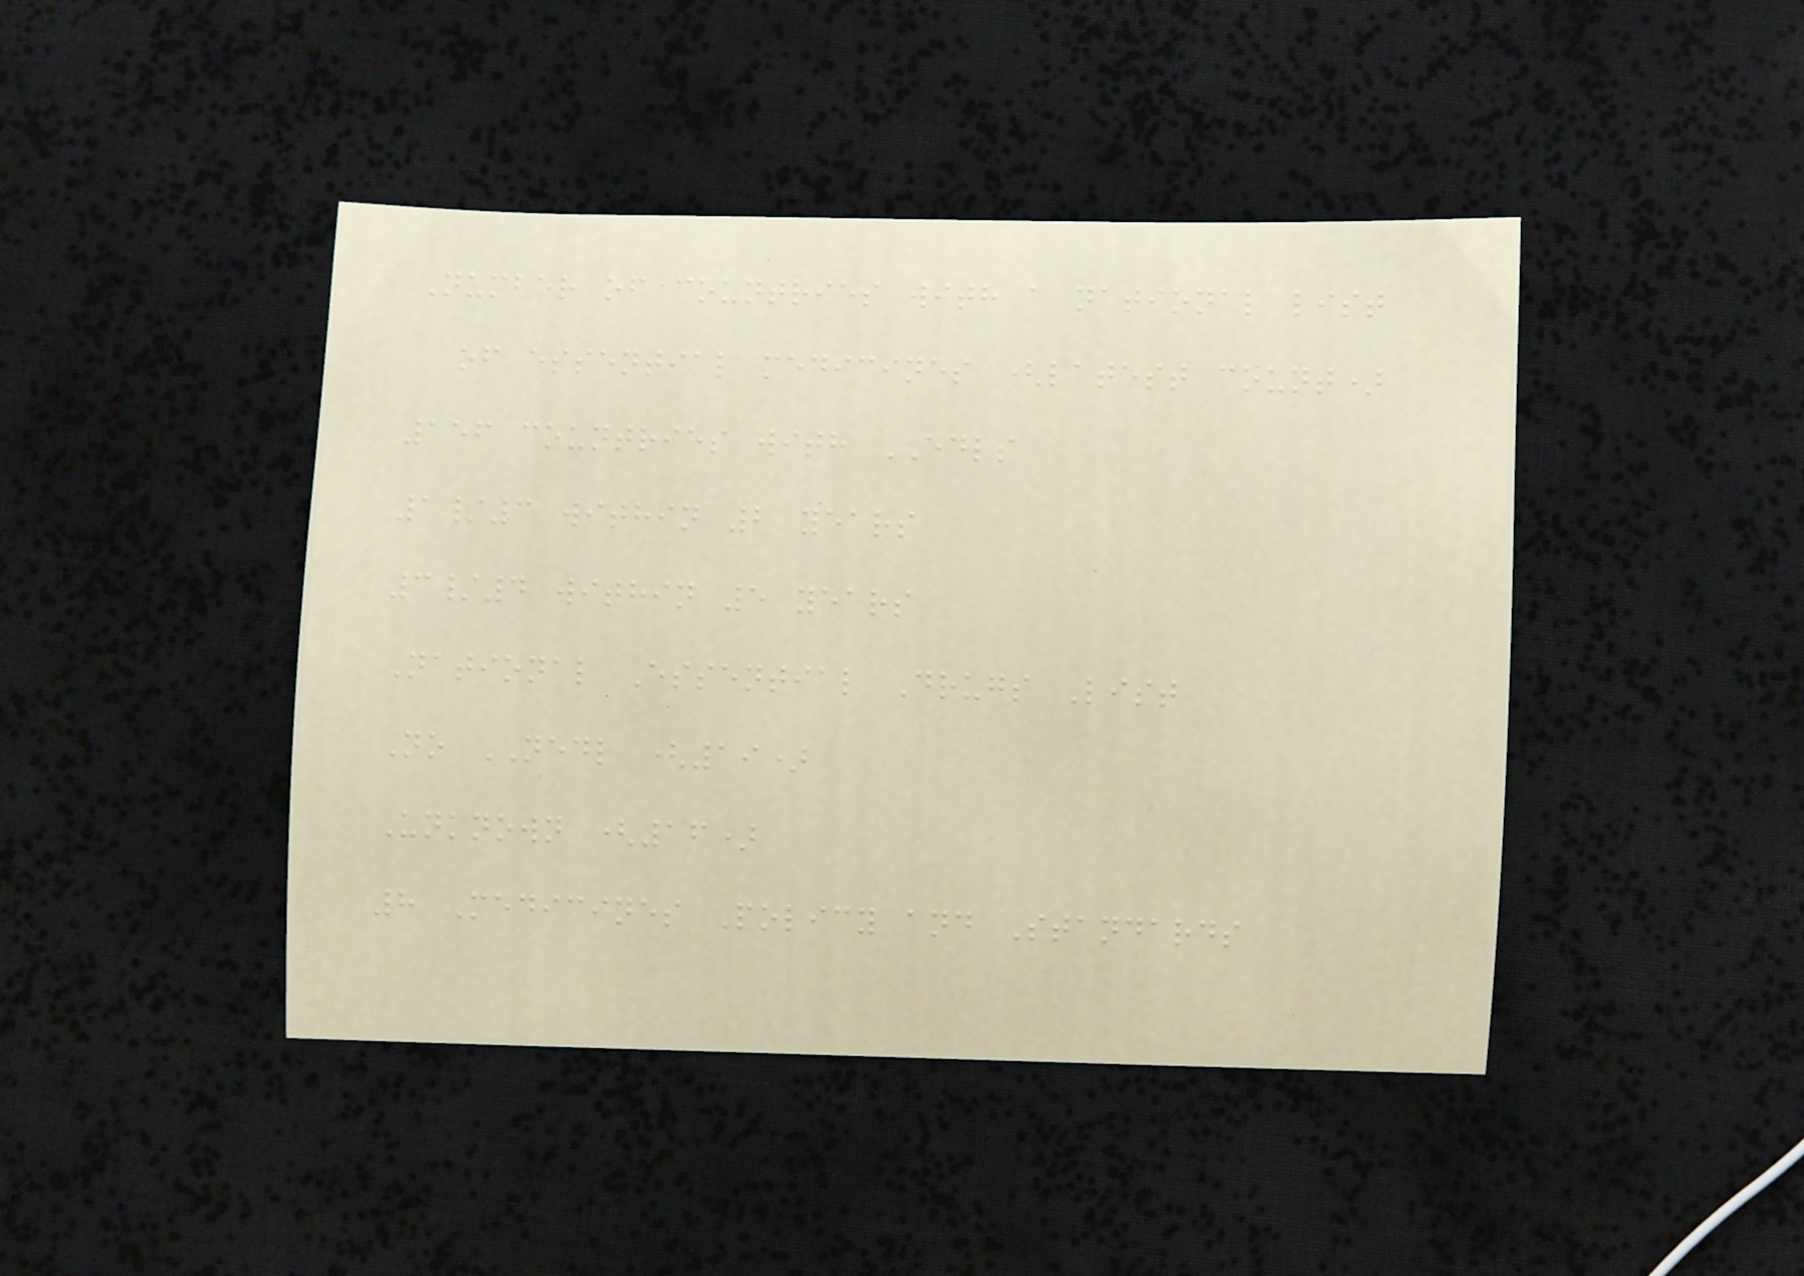Number of countries with a national list
of essential medicines (latest count)
156 countries with EDLS
1/3 within 2 years
3/4 within 5 years
National Essential Drugs List
No NEDL (19)
Unknown (16)
8 Medicines Policy and Standards
